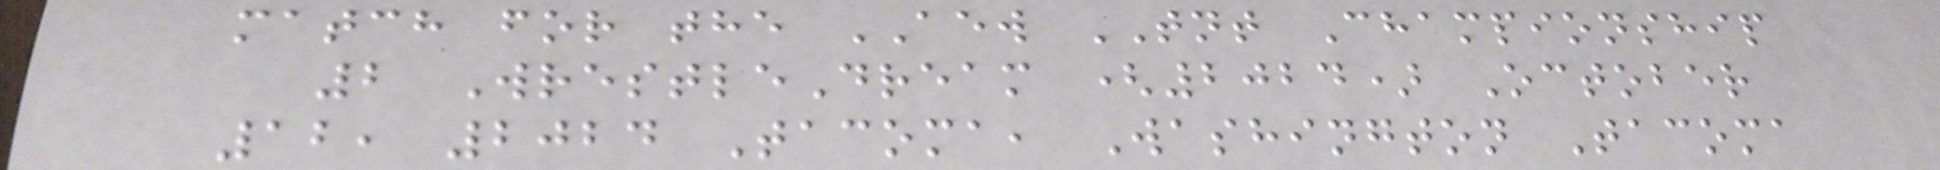match for the AEW TNT Championship
2 WrestleDream (2024) October
12, 2024 Tacoma, Washington Tacoma
